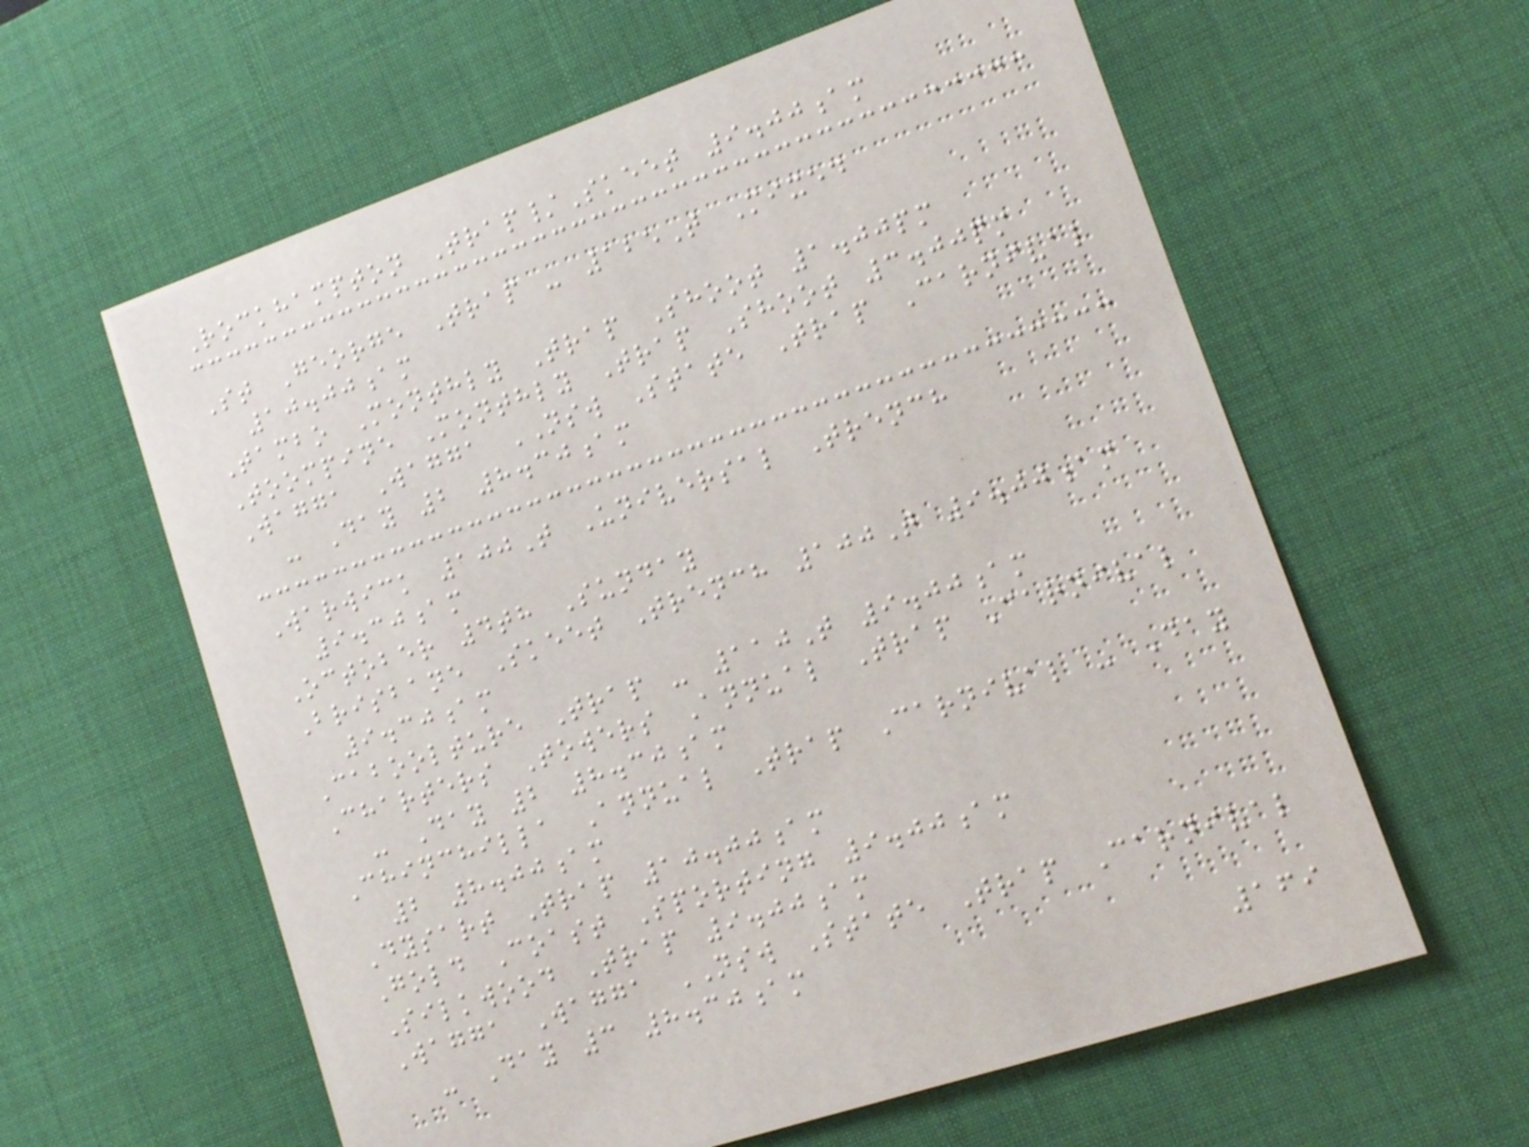Rockhampton Trap/Skeet 9.00am
St George Trap - 125T Mixed
10.00am
Tambo Monthly Trap Shoot 1.00pm
Toompine Monthly Trap Shoot 3.00pm
Wagga Wagga NSW State Trap Carnival
- Day 2 8.30am
Warwick 100T Universal Trench
9.30am
October 4th Sunday
Brisbane Skeet Trench 100T 9.00am
9.30am
Caboolture Trap - 110T 9.00am
Charters Towers Annual Trap Carnival
- Day 2 8.30am
Chinchilla Annual Trap Carnival - Day
2 8.00am
Dysart Trap 10.00am
Gold Coast Sporting 9.00am
Silkwood Trap 9.00am
Wagga Wagga NSW State Trap Carnival
- Day 3 8.30am
169
